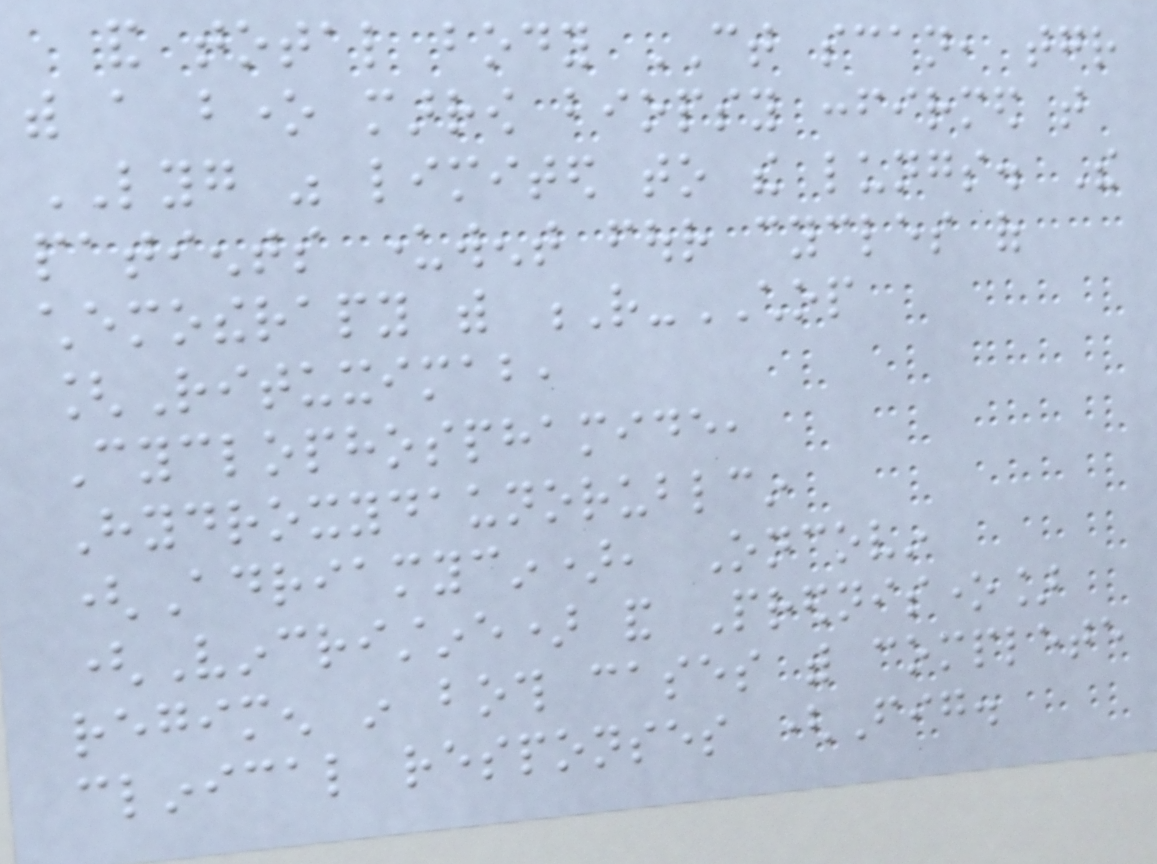and total body CT scan, together
with a bone marrow biopsy confirmed that
LYG was limited to the lungs. The
patients underwent four cycles of
chemotherapy with R-CHOP
[Rituximab,
Cyclophosphamide,
Hydroxydaunorublcin
(Adriamycin), Oncovin
(Vincristine) and Prednisone]
regimen in both cases with complete
clinical responses (Fig.
